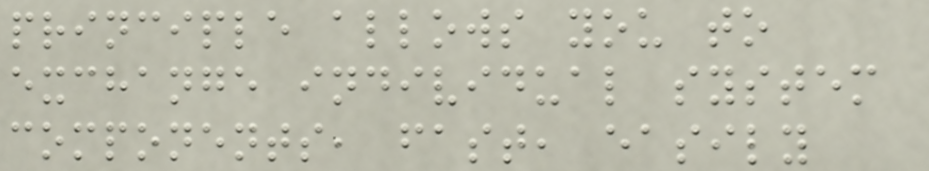principle allows you to
exchange individual system
components, fast, easily
